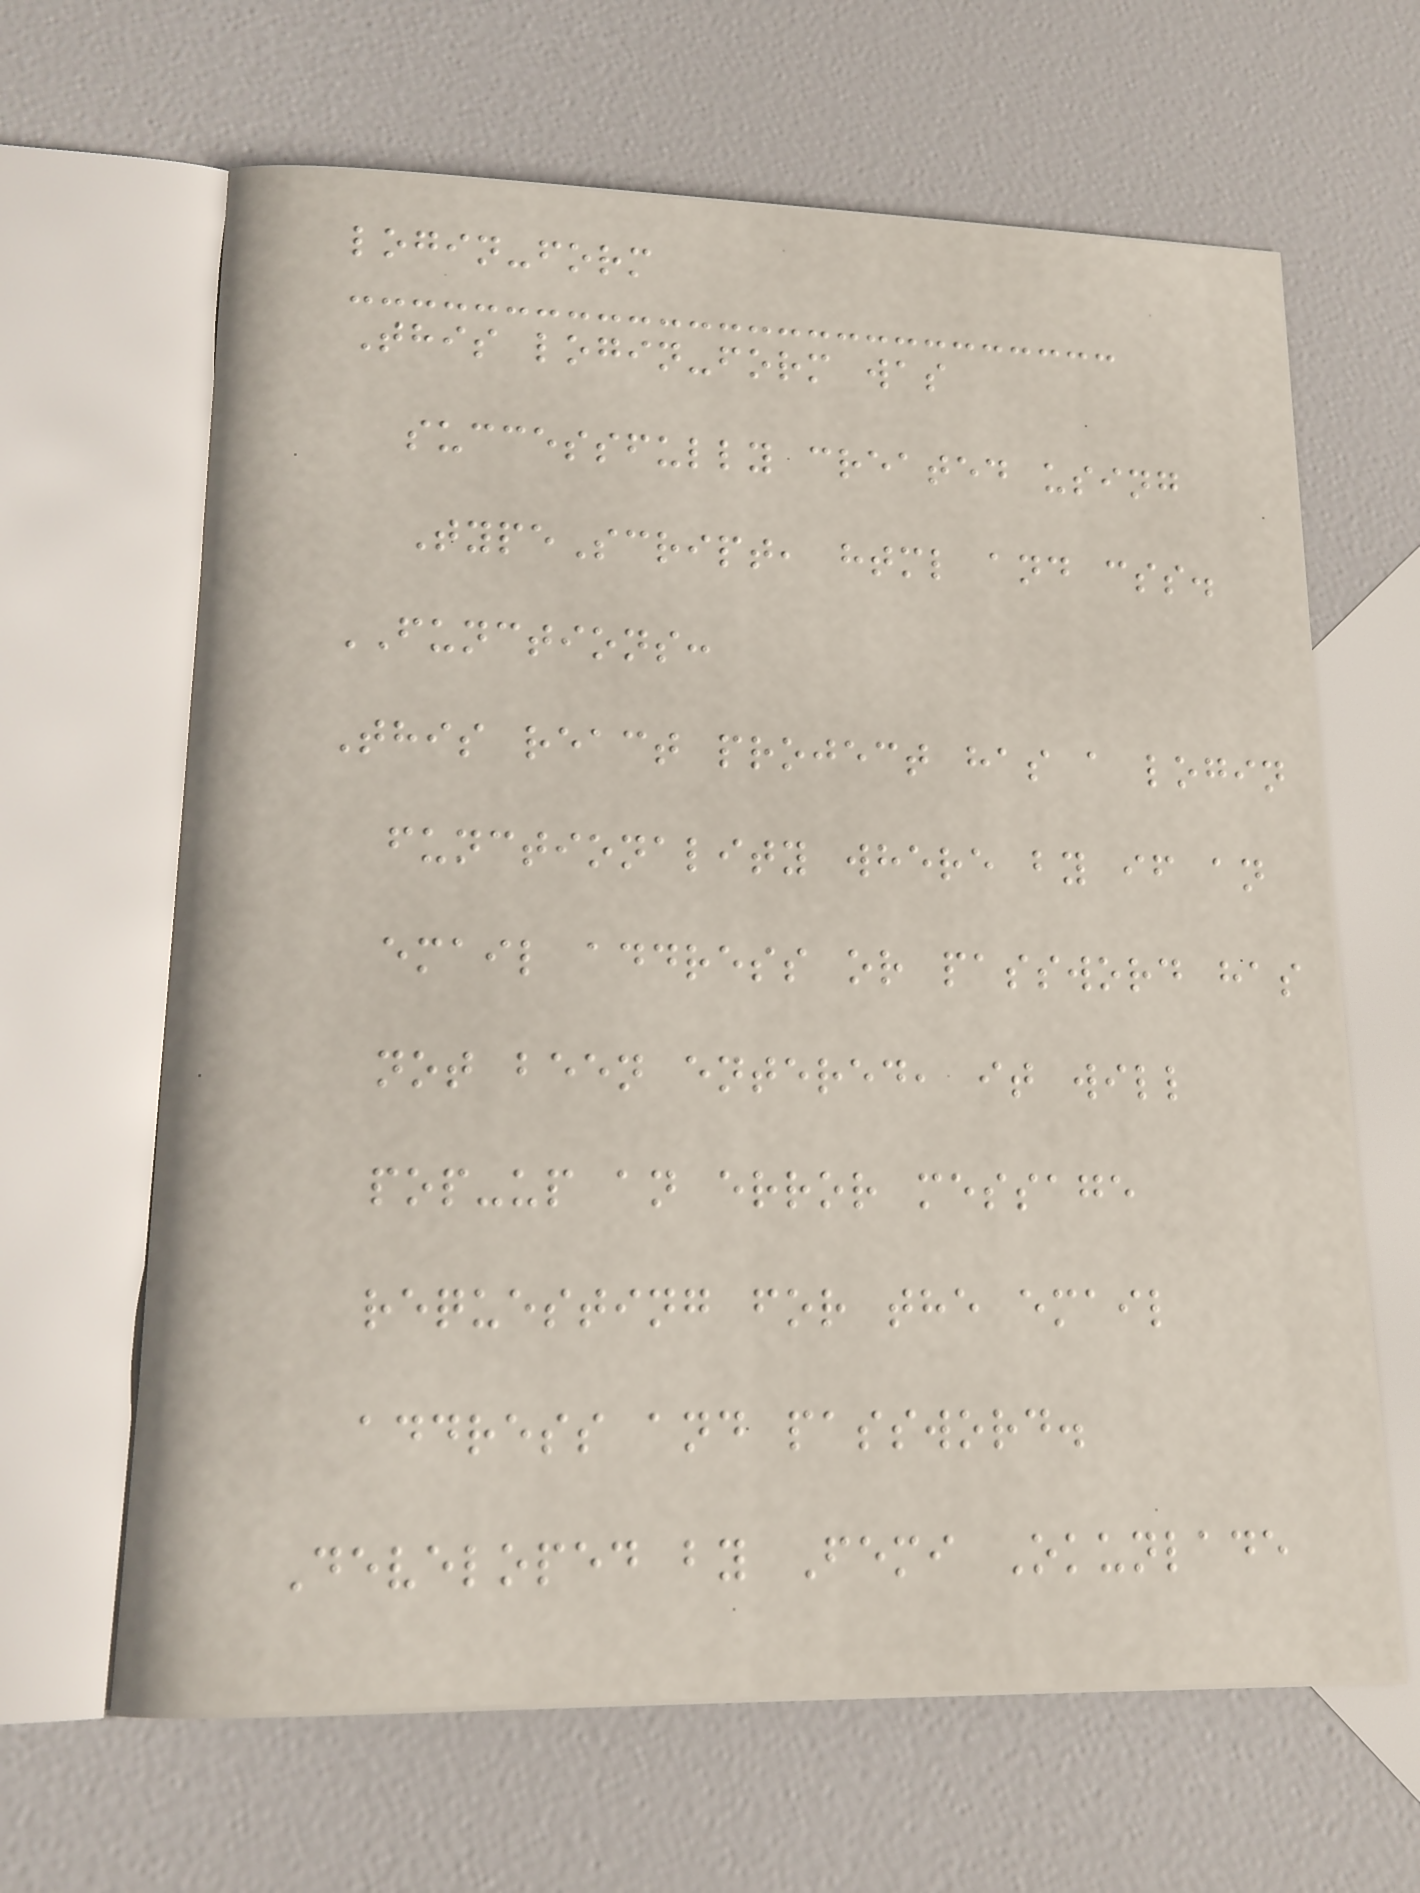login-form
This login-form was
successfully created using
TypeScript, html and css.
FUNCTIONS:
This react project has a login
functionality where by if an
email address or password has
not been entered, it will
pop-up an error message
requesting for the email
address and password.
Developed by Femi Okunlade
